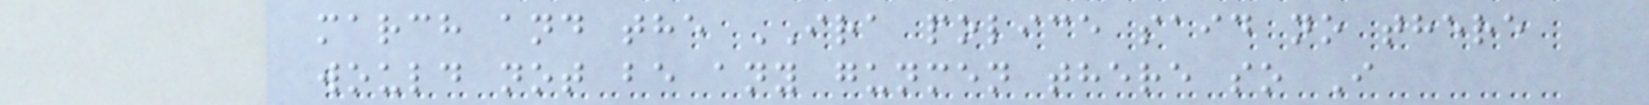march and the IRA police said no there
would not be any gunmen there so I
